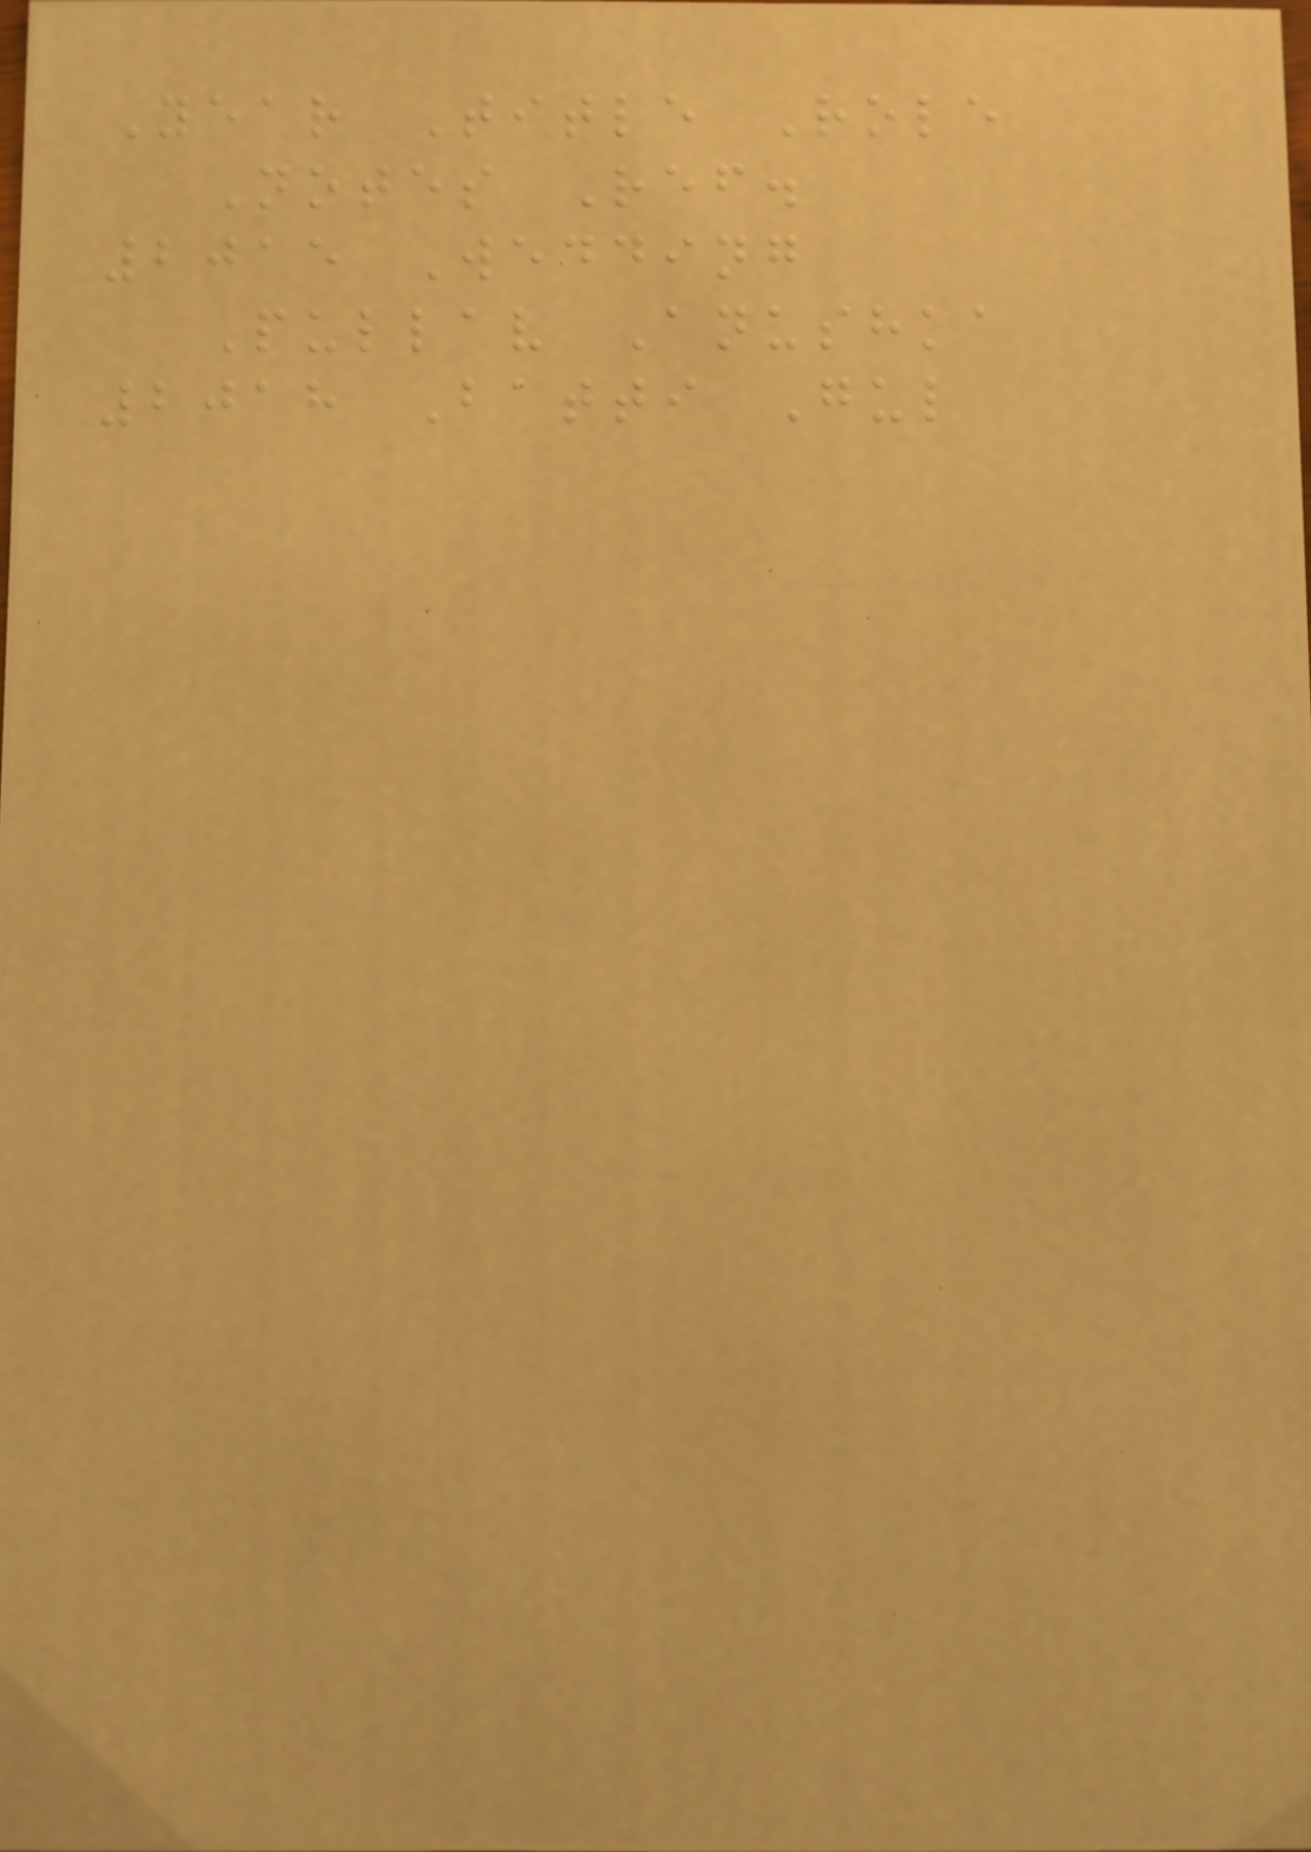Year Title Role
Notes Ref.
2015 Wedding
Pullav Anushka
2018 Batti Gul
